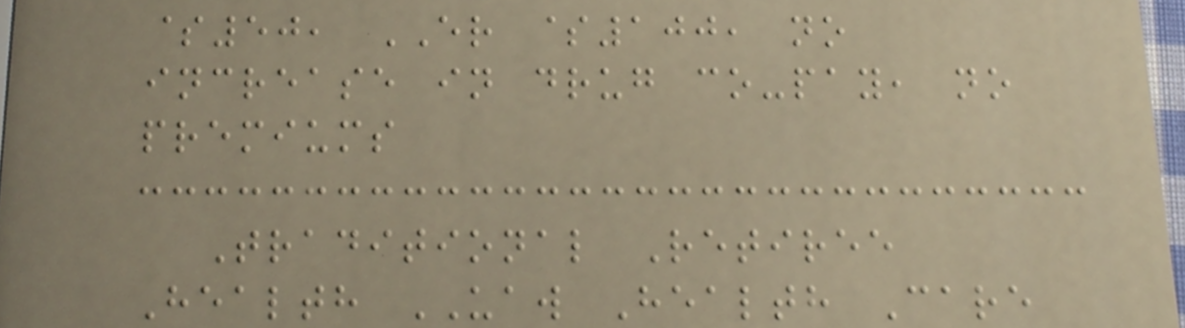$50, ER $100, no
increase in drug co-pay, no
premiums
Traditional Retiree
Health UAW Health Care
